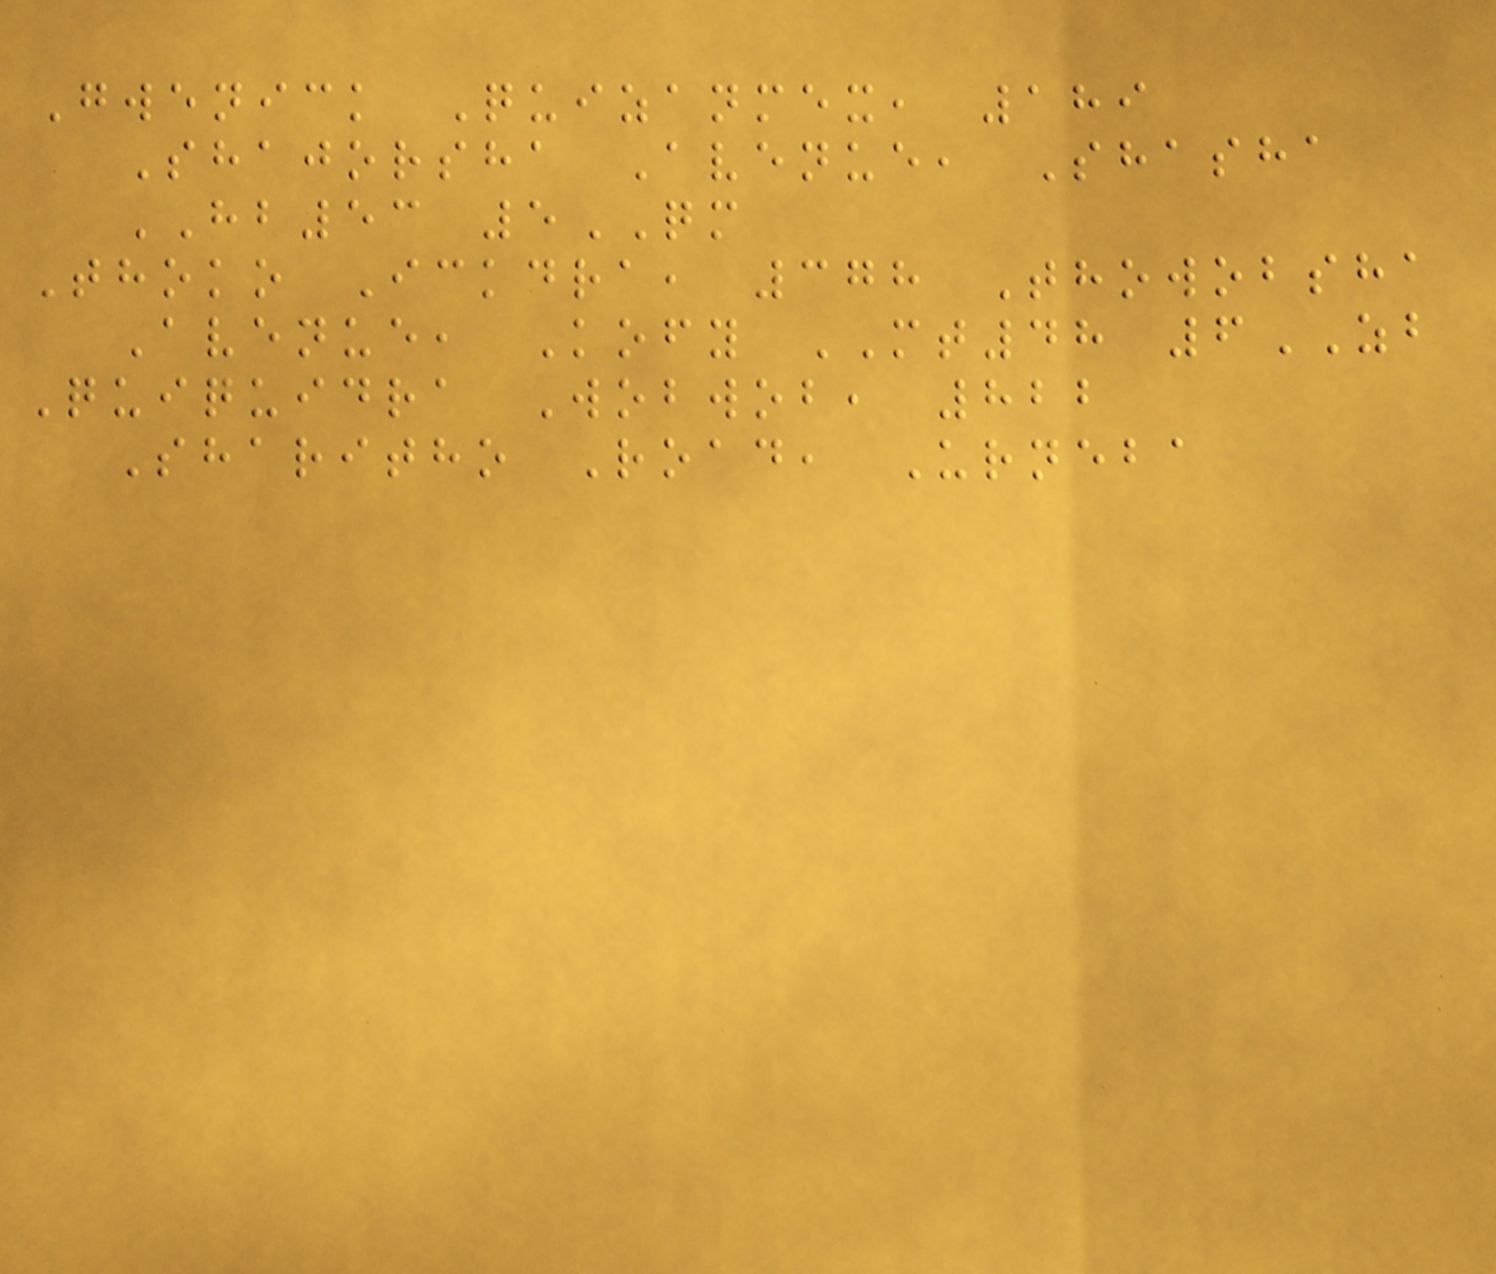Gwenick Quizanmex, 189
Shajorsha Avenue, Shasha
HB53 5QM
Thoko Ickdra, 378 Thowobsha
Avenue, Kofy MT48 6ZB
Quiquidra Wobwob, 822
Sharitho Road, Urneba
